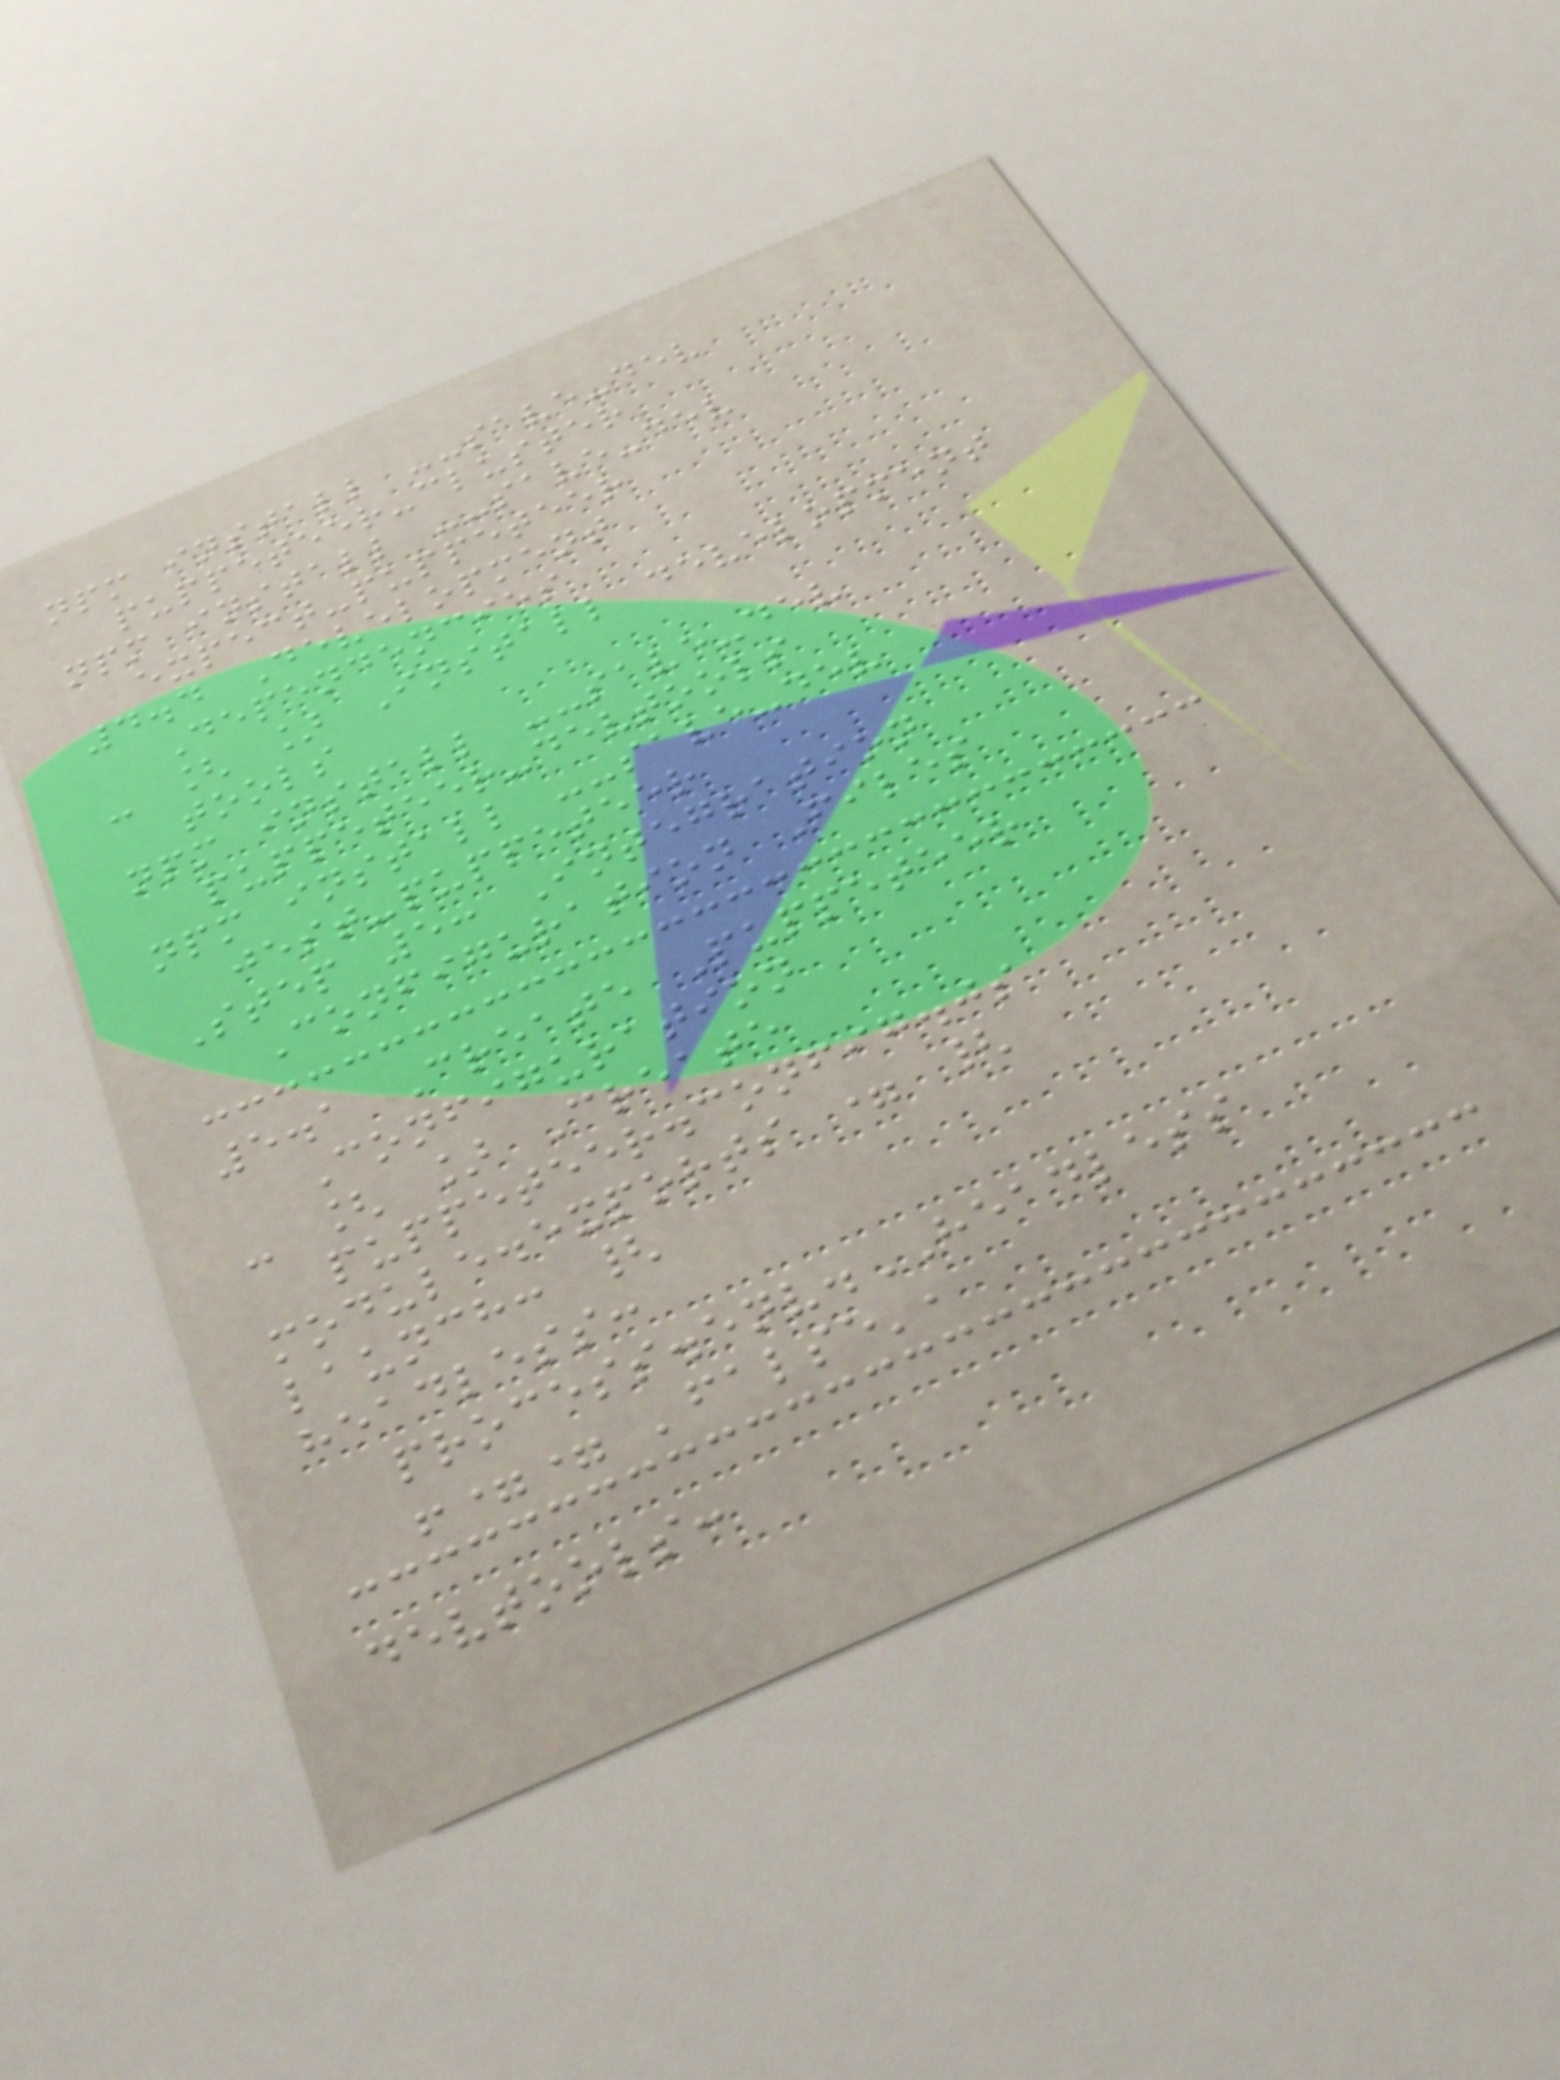npm install --save-dev
puppeteer-cluster
npm install --save-dev
expect-puppeteer
4.4 Development
Dependencies
- [ ] Install development
tools
npm install --save-dev
puppeteer-devtools
npm install --save-dev
jest-puppeteer
Step 5: Integration
Configuration Files
5.1 Create Puppeteer
Configuration
- [ ] Create
puppeteer.config.js
module.exports = {
launch: {
headless:
process.env.HEADLESS
!== 'false',
devtools:
